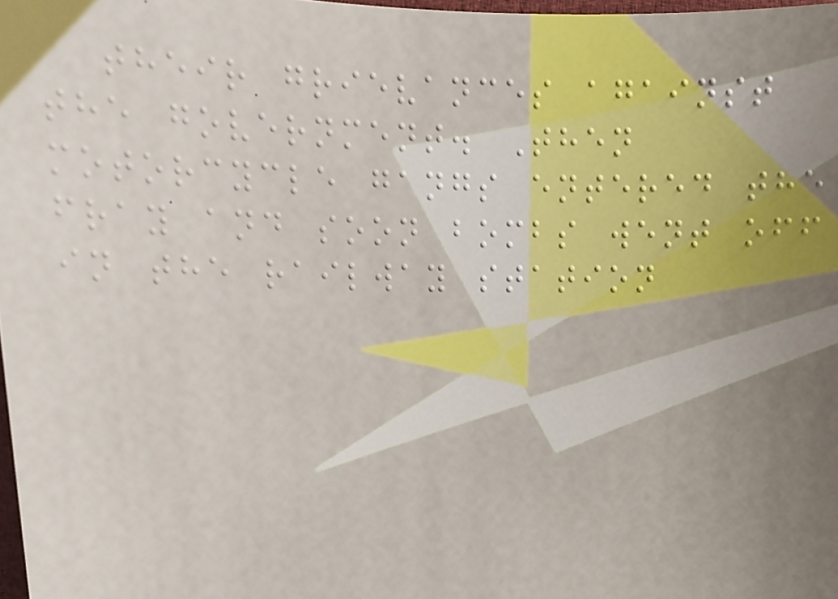their grievances against
the government. Then
motorcycle gangs entered the
fray and soon bombs went off
in the railway station
